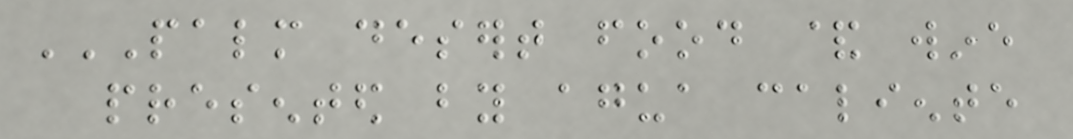PALM DESERT FOOD & WINE
PRESENTED BY AGUA CALIENTE
